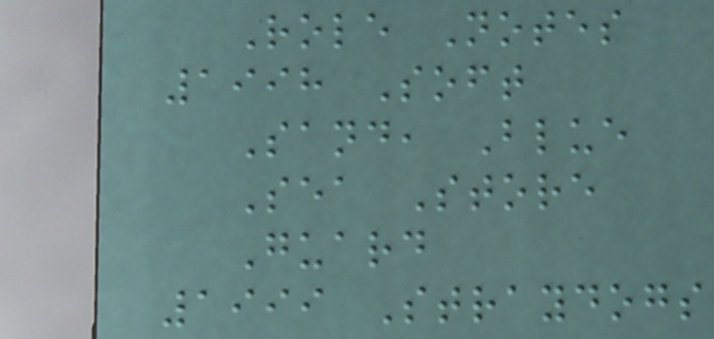Role Notes
1998 Soft
Sand, Blue
Sea Store
Guard
1999 Straydogs
